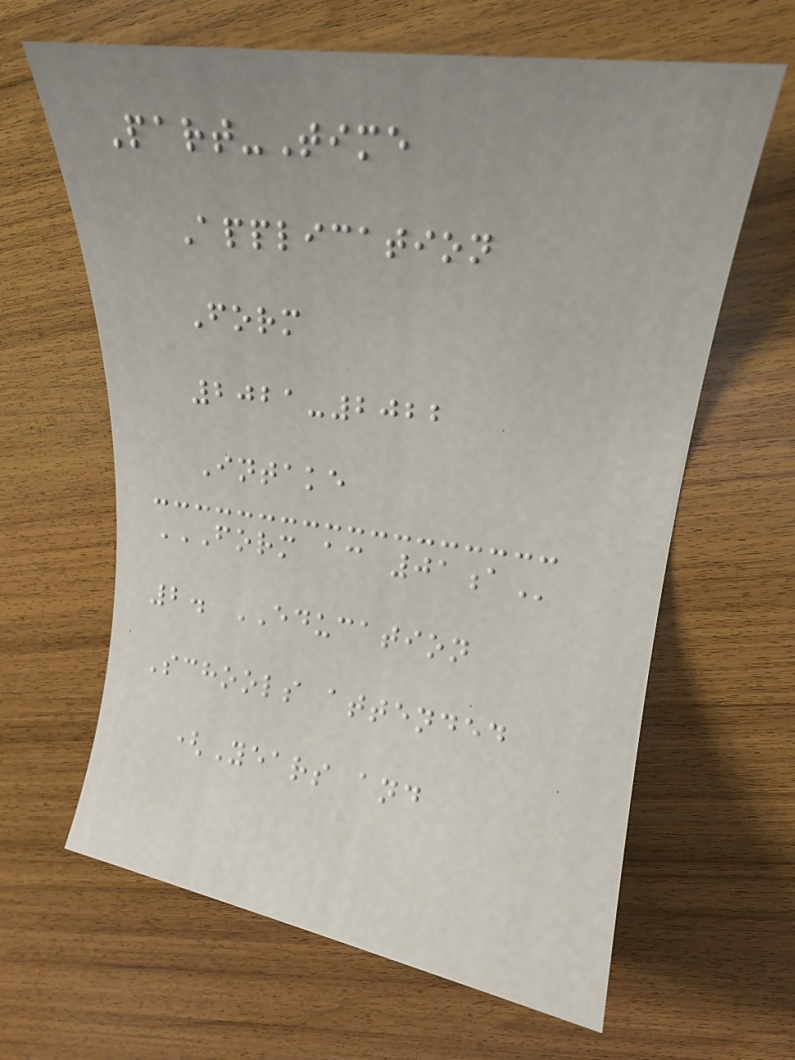Part-Time
Application
Form
2021-2022
Intake
FORM AC 01A
2. EDUCATION
Schools attended
(Years and
